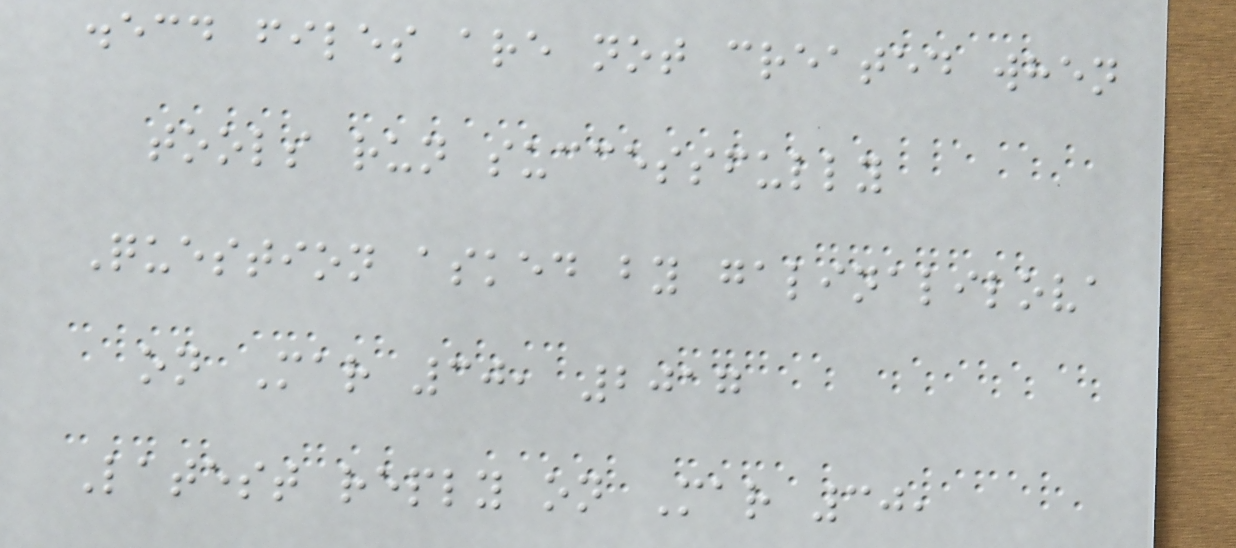.ecd files are not created when
tools run successfully
Question asked by galinalilova
on Mar 30, 2017
Latest reply on Mar 30,
